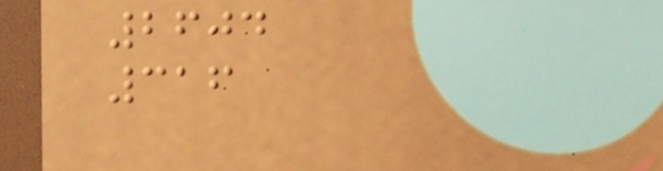2604
316
